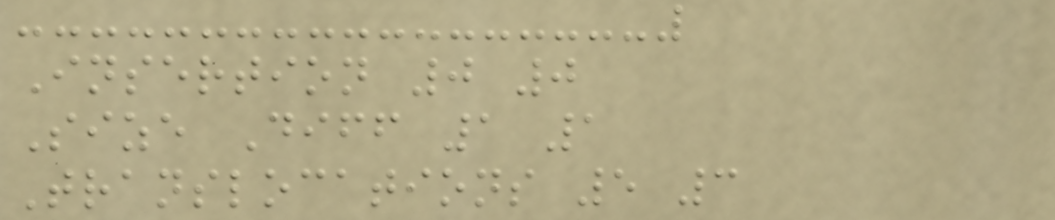Insertion 0 0
Size Diff 1 1
Translocations 5 3
